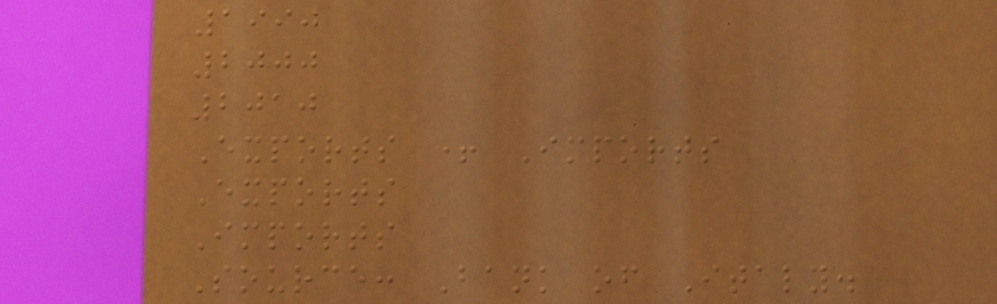1990
2000
2010
Exports + Imports
Exports
Imports
Source: Bank of Italy.
